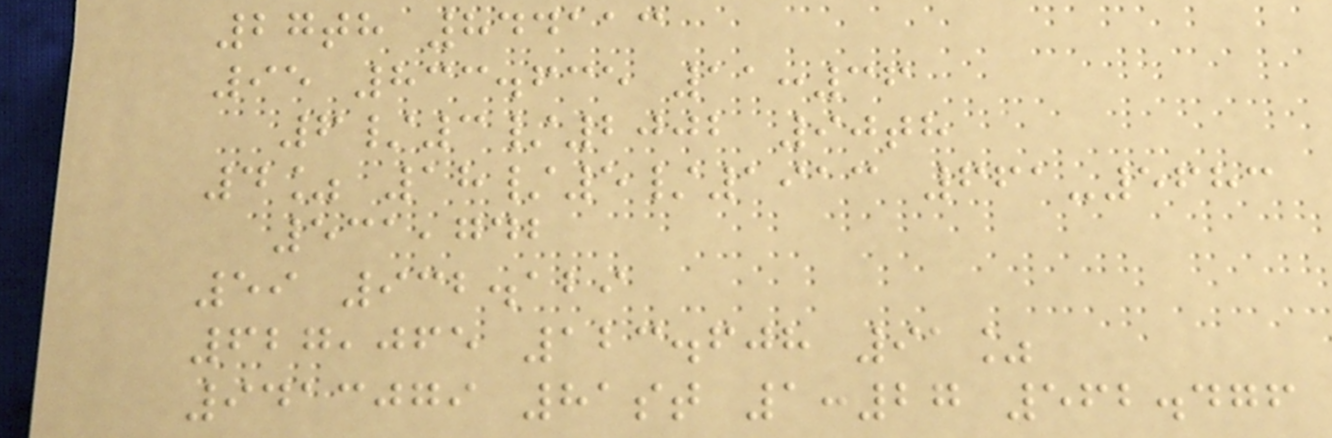27th 844113
95 833.635 11:36
6/3/2002 90th
4% 18/5/1913 661-5683
531,742
59 932.129
627,065 123.608 91%
9413079 81st 1:27 562.476
